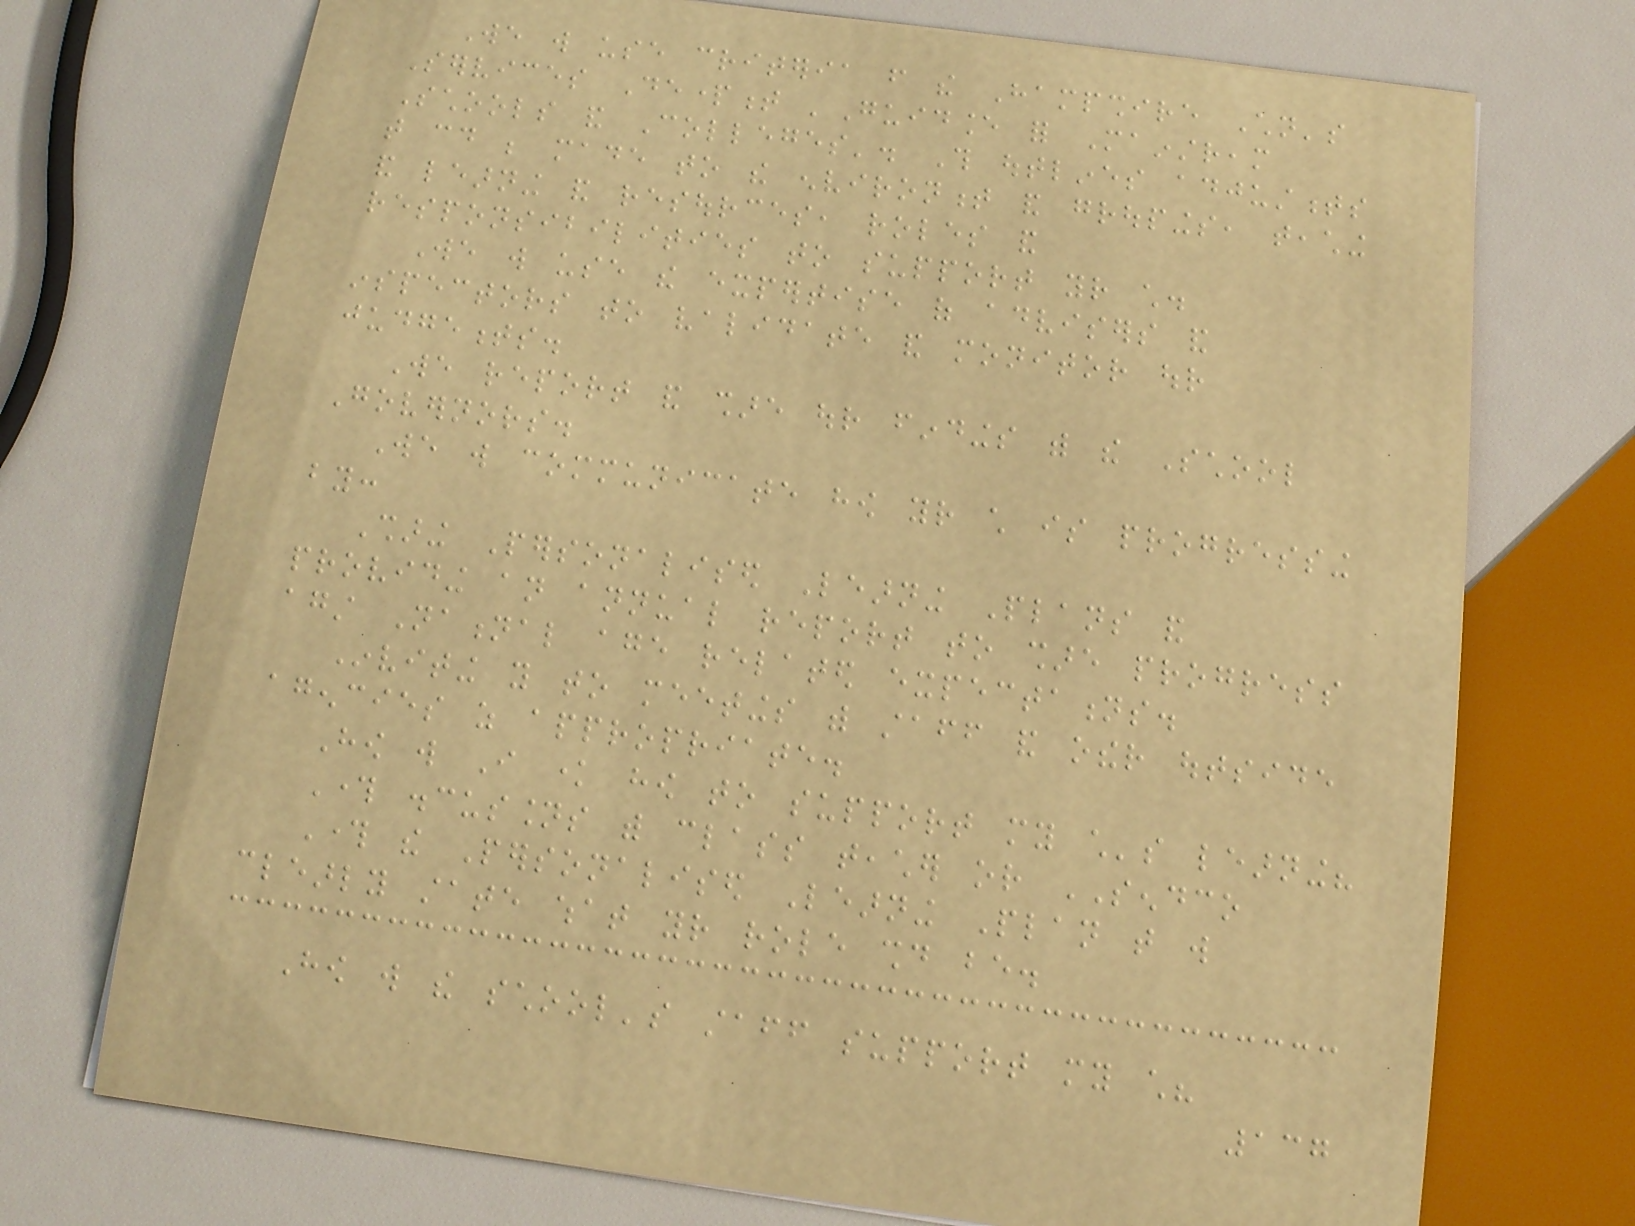We will use criteria from the Hampshire Children's
Services Department 'Guidance for Mainstream
Schools and Colleges'. This outlines adjustments
that could be made to the environment and groupings, teaching
and learning and resources, roles and
responsibilities to support your child.
We will use the expertise of advisers and
inspectors to validate and monitor our
judgements.
We report and share our findings with the School
Governors.
We will communicate how your child is progressing
by:
Sharing Personalised Learning Plans and
providing an annual report to share progress
against National age related expectations.
Inviting you to meetings with staff and other outside
agencies as appropriate.
How will I know how to support my child's learning?
Through discussions with class teacher or SENDCO
Through the Personalised Learning Plan that will
clearly state what your role should be.
How will the school's staff support my child?
137
